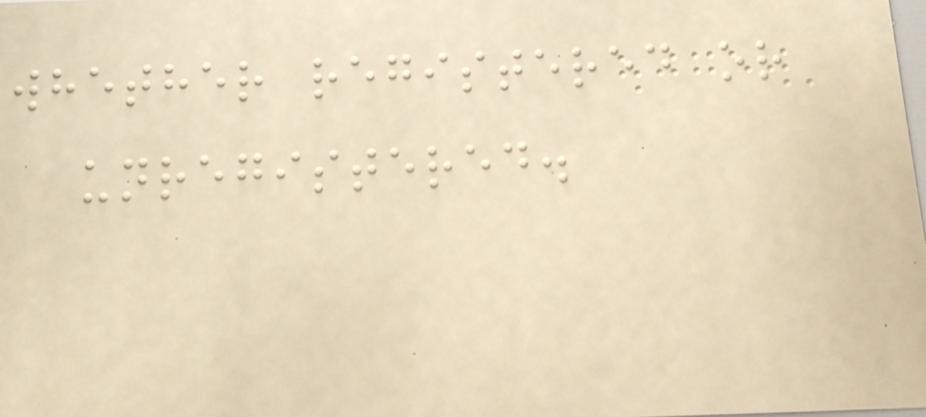whether registered or
unregistered.
